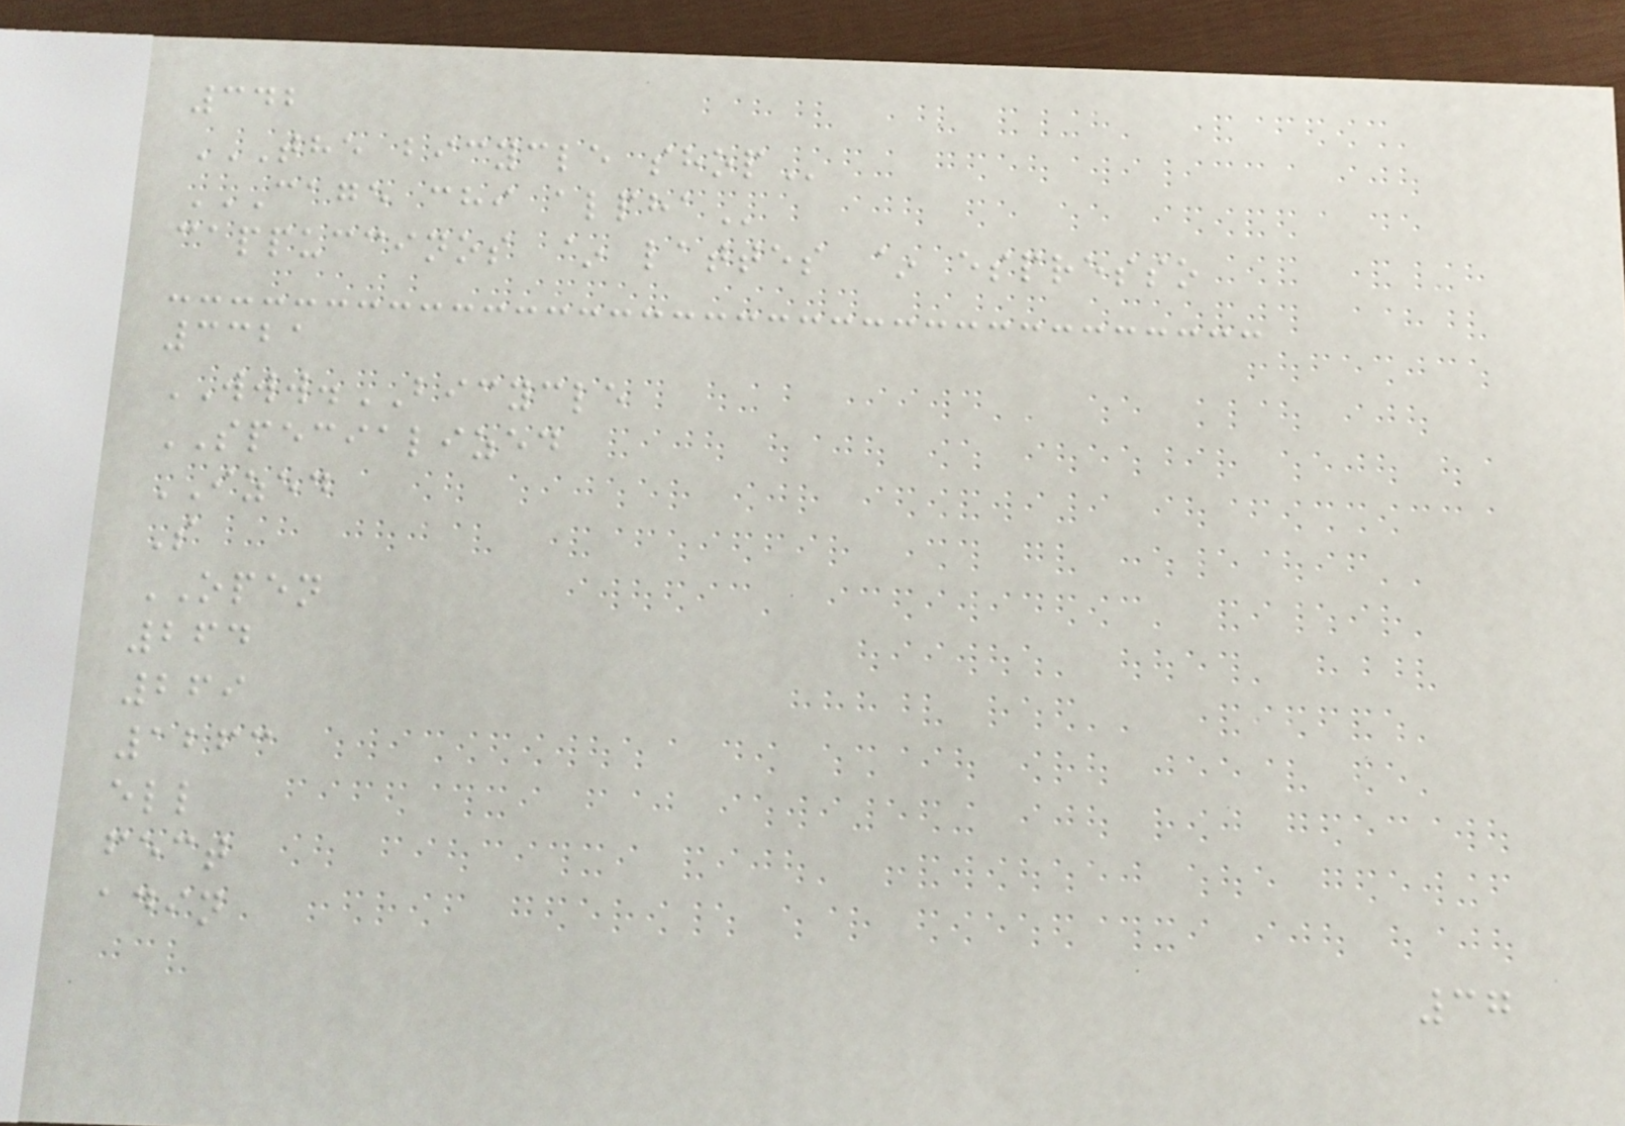342
THE BICYCLE SHOP
CAGE CHI ALPHA
cappuccinos ~ lattes ~ espresso
3321
WWW.BICYCLE
SPECIALIZED
IZED
S
OPEN
264
269
1263
ell
fect
adin
37
